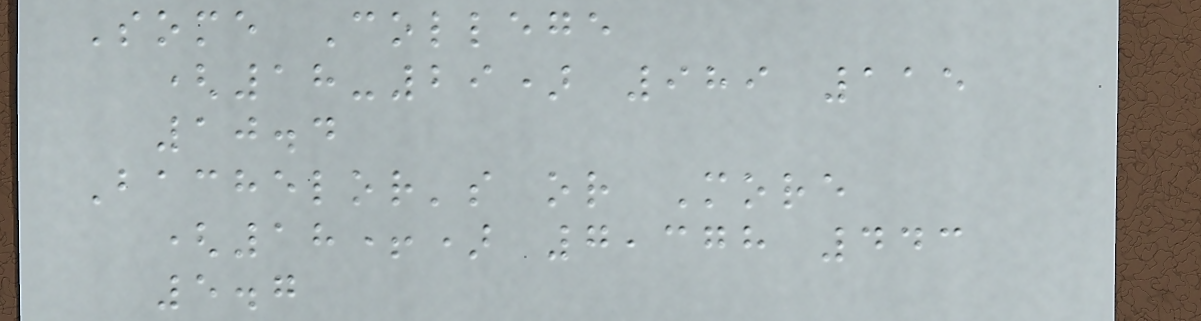Some College
(18-29) 989 115
10.4
Bachelor's or More
(18+) 7,378 443
5.7
